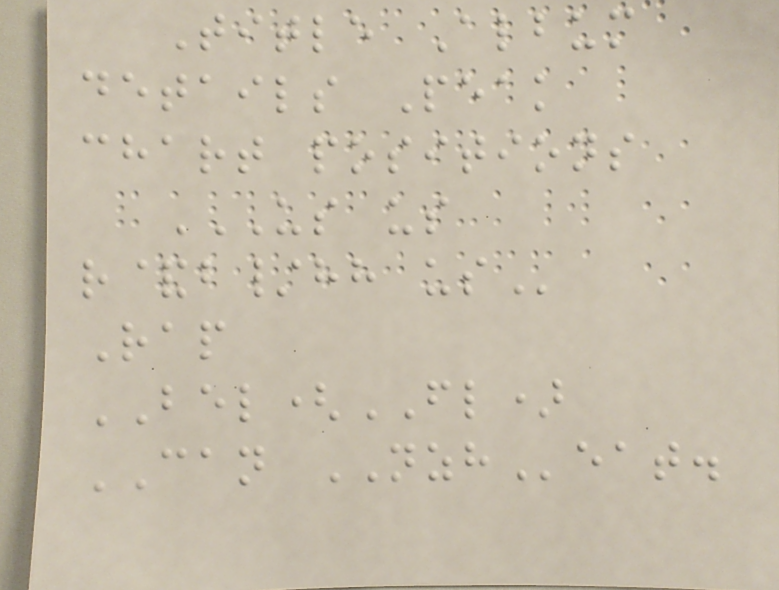Title Album
details Peak
chart positions
US US
R&B/HH US
Rap
BEL(FL)
CAN NZHeat.
